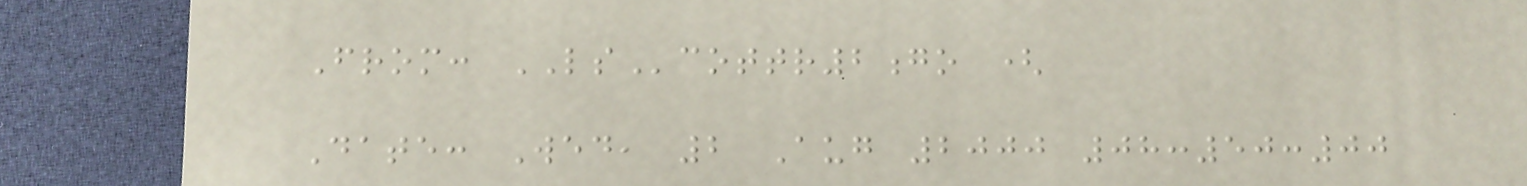From: LScottr2go (
Date: Wed, 2 Aug 2000 08:50:00
